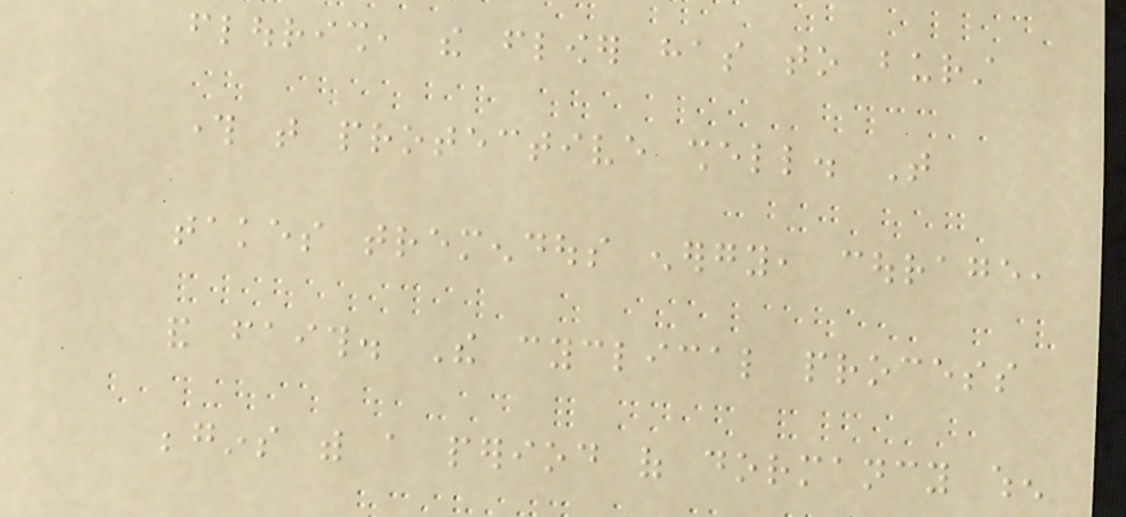flourish, the flower has to burst
through that protective shell. That
takes tremendous energy, courage,
and faith. The cyclical process
begins with a period of dormancy when
